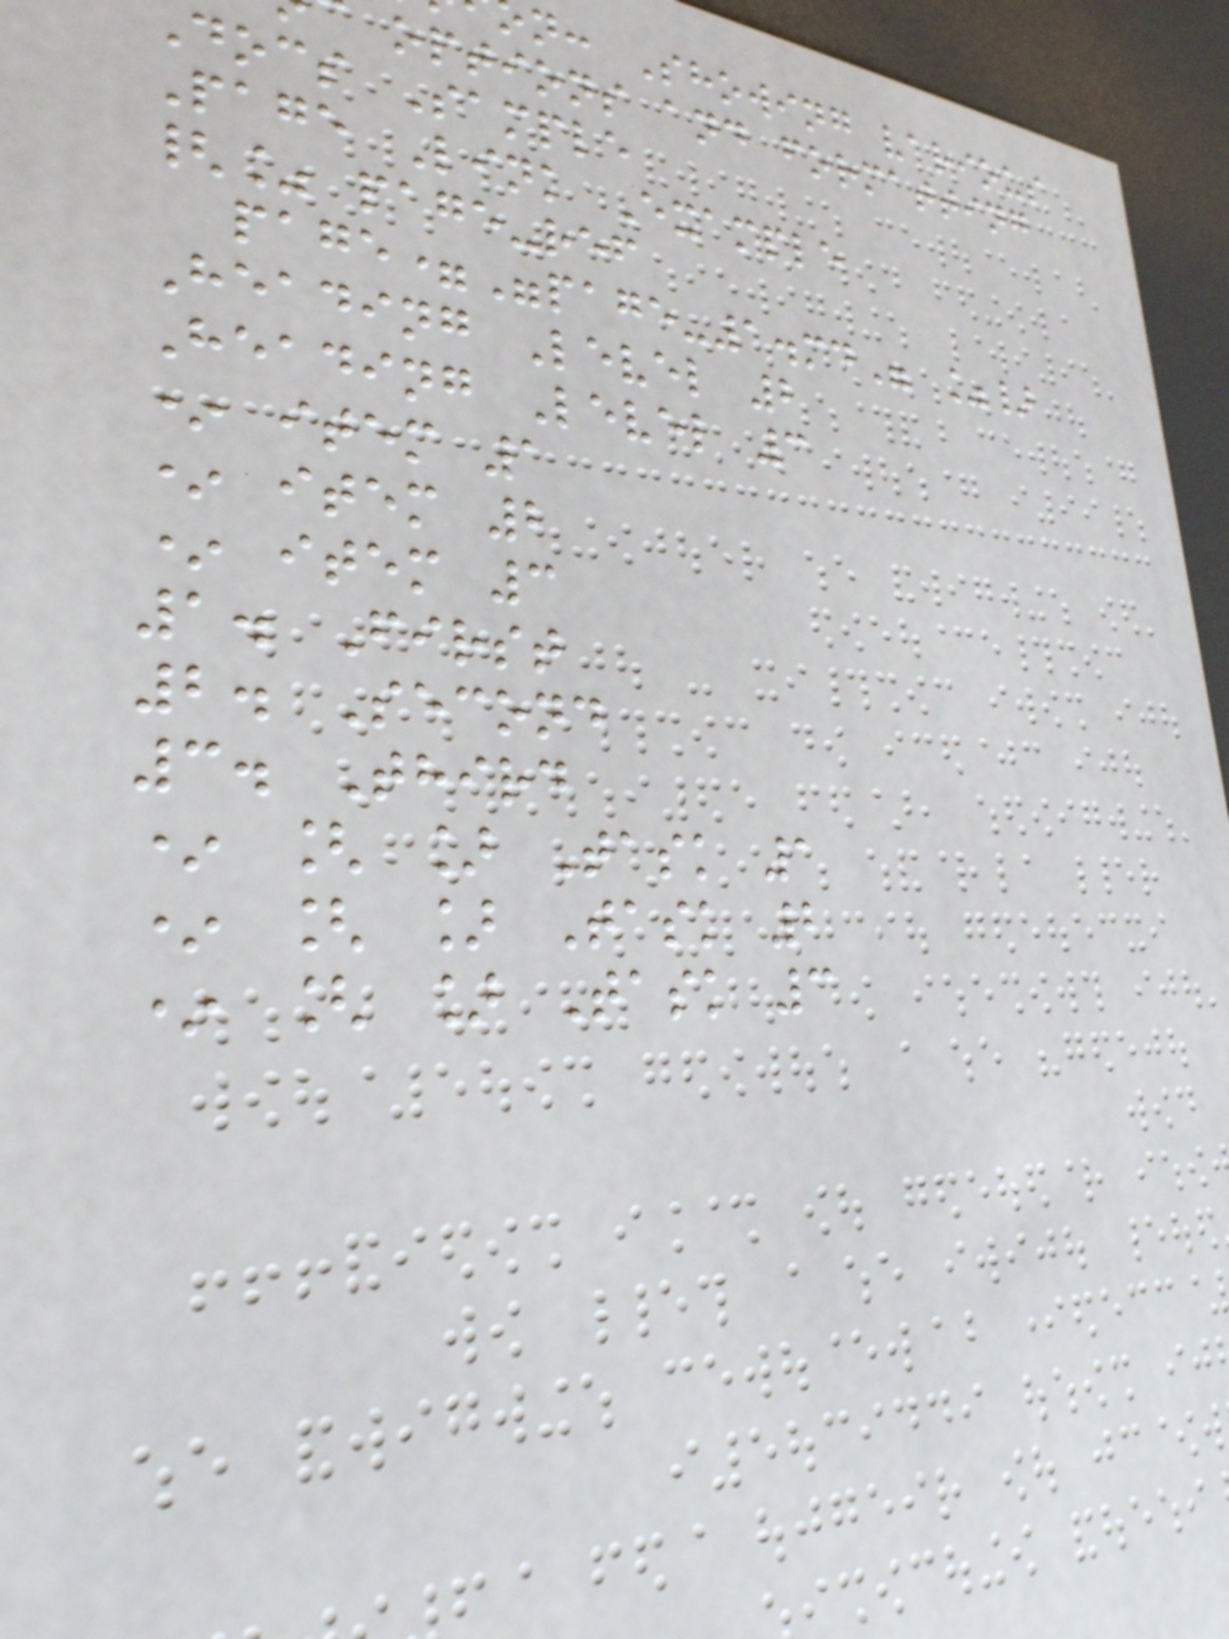n: Showing various
options and formatting
docs Sample
Page Link Example
{% page-ref
page="page-1.md" %}
Heading Level 2
Heading Level 3
* item 1
* item 2
* item 3
1. First
2. Second
3. Third
* [ ] Task 1
* [ ] Task 2
* [ ] Task 3
